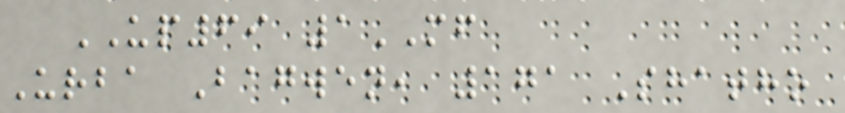UP69 1MF
Urba Bagwen, 171 Shatho
